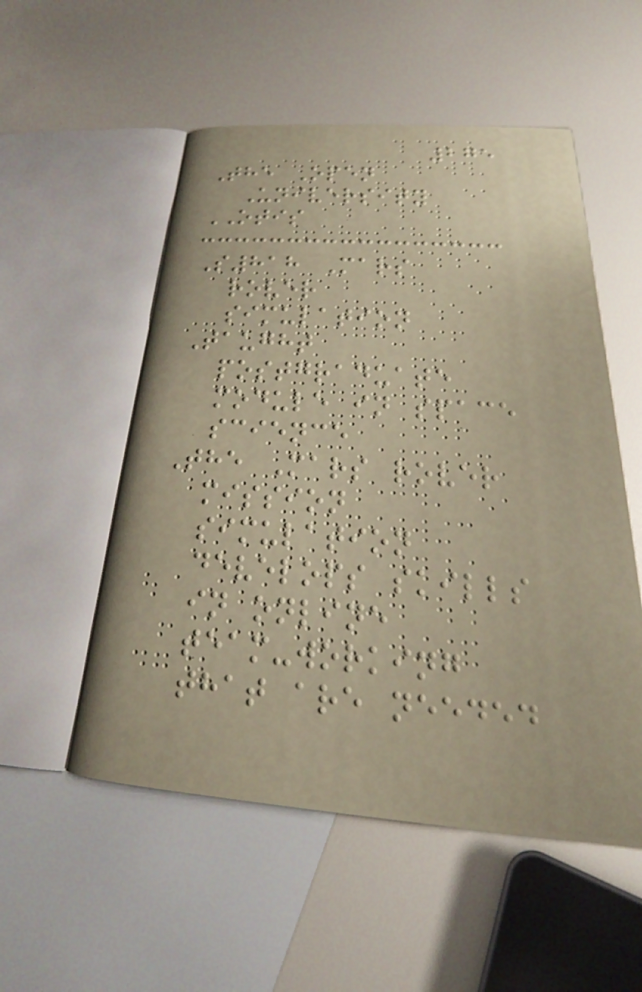275
The Open
University
OTIS
S818 Mars
rover
simulation
Taught
postgraduate
module in space
science
The Mars rover
mission
simulation
develops skills
in online
team-working
that are needed
